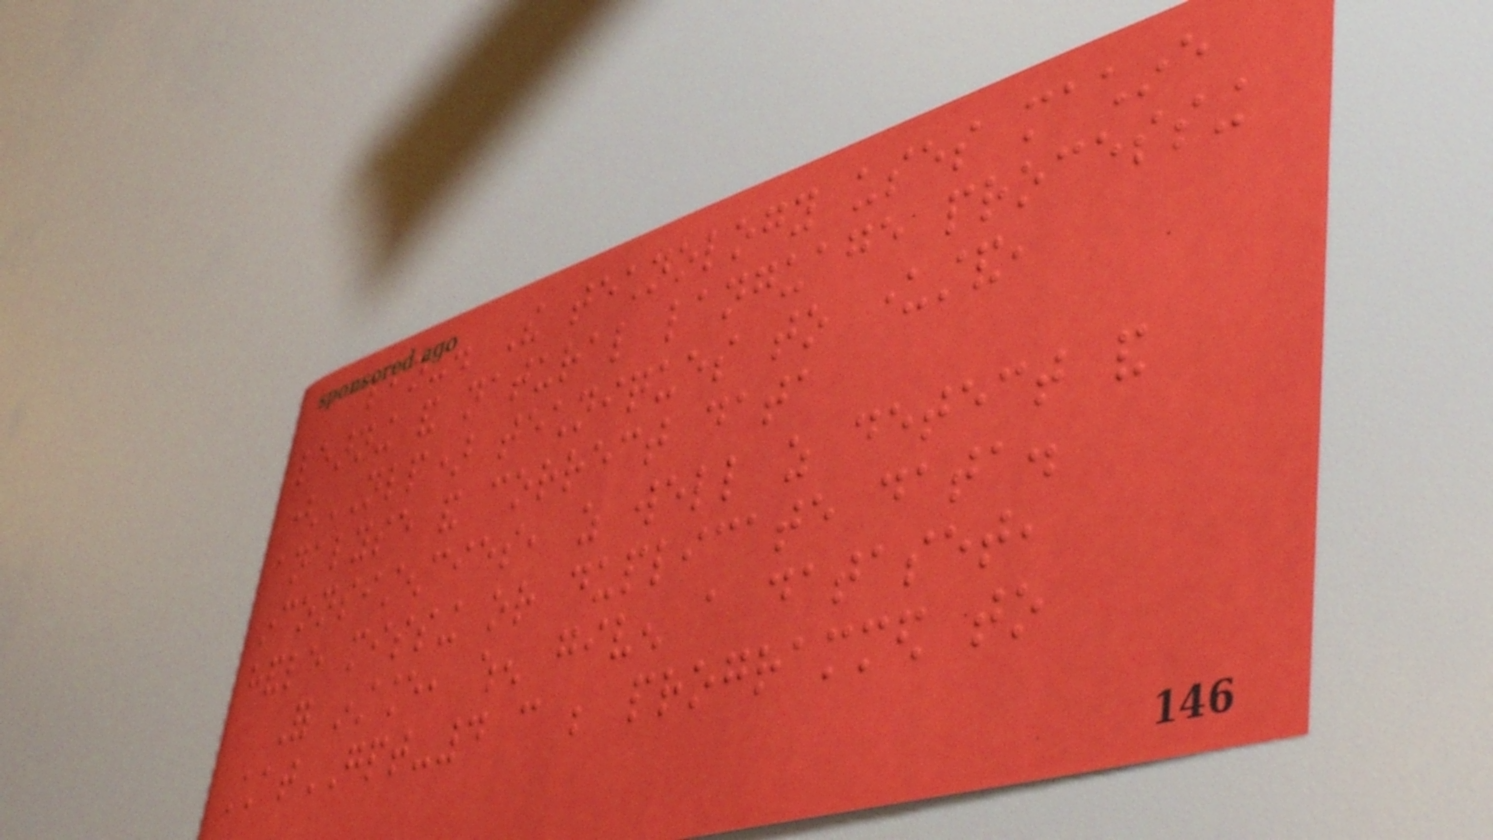cleaning. The technology uses machine
learning and natural language processing
(NLP) techniques to understand,
analyse and correct data
inconsistencies, as well as detect and
handle missing or duplicate data.
For instance, when given a dataset,
ChatGPT-4 can be programmed to
